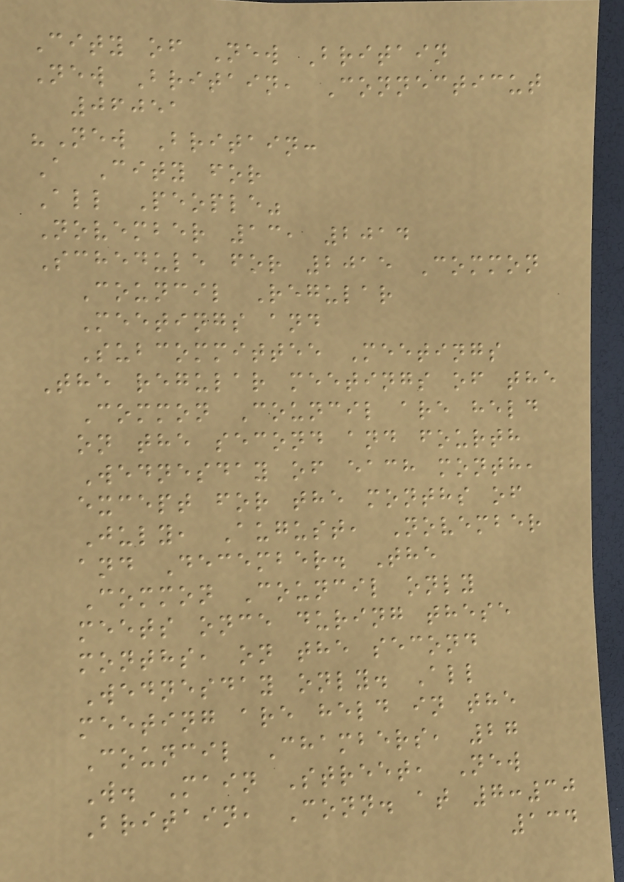City of New Britain
New Britain, Connecticut
06051
"New Britain:
A City for
All People"
November 13, 2014
Schedule for 2015 Common
Council Regular
Meetings and
Subcommittee Meetings
The regular meetings of the
Common Council are held
on the second and fourth
Wednesday of each month,
except for the months of
July, August, November
and December. The
Common Council only
meets once during these
months, on the second
Wednesday only. All
meeting are held in the
Council Chambers, 27
W. Main Street, New
Britain, Conn. at 7:30
134
